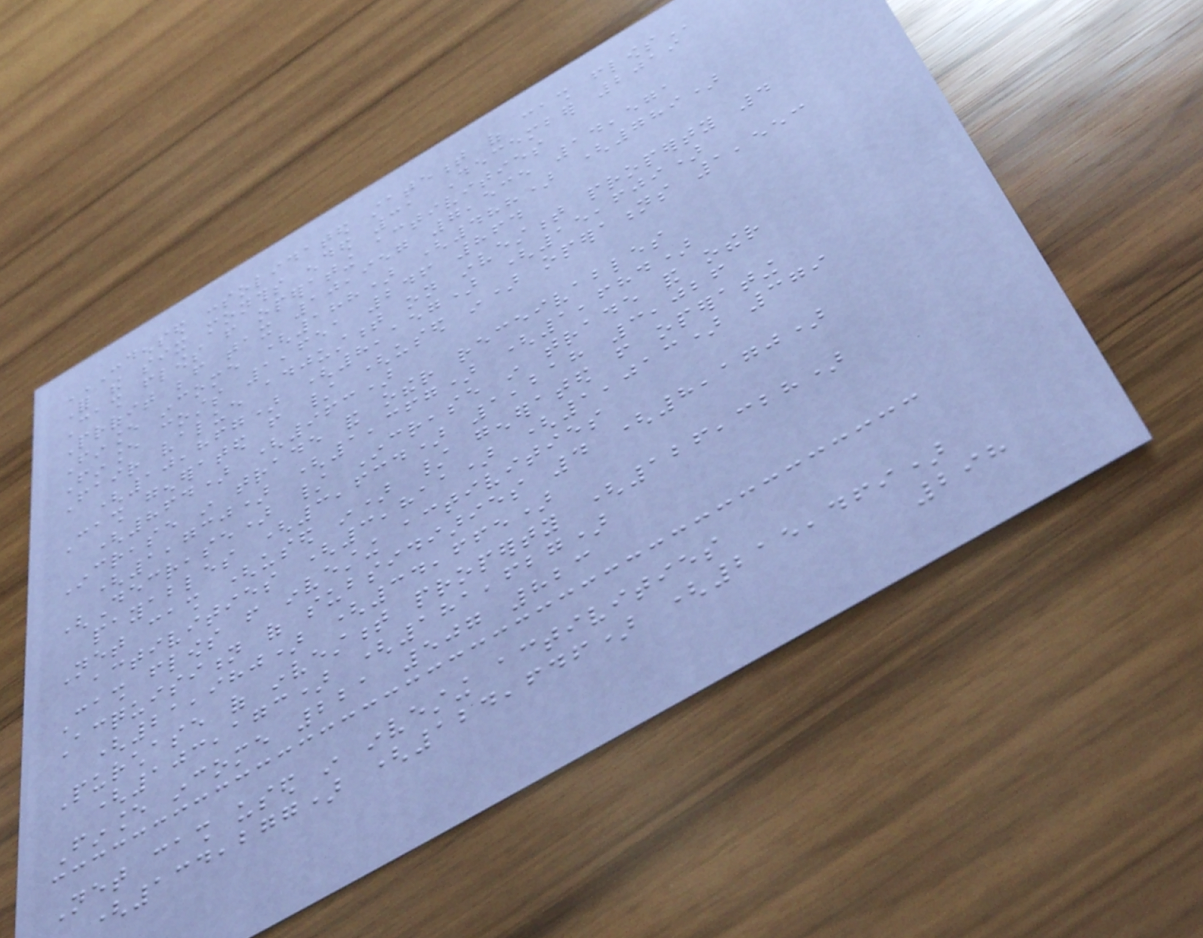CONDENSED CONSOLIDATED STATEMENT OF CASH FLOWS
For the six months ended 31 December 2019
Cash flows from operating activities
Profit before tax 10,957 7,535 14,571
Finance income (188) (488) (789)
Finance costs 1,651 246 864
Fair value adjustment on investment property 4
(10,867) (8,157) (15,609)
Cash generated from / (used in) operations 1,553
(864) (963)
Increase in trade and other receivables
(1,730) (1,367) (1,684)
(Decrease) / Increase in trade and other
payables (3,634) 1,218 3,026
Net cash (used in) / generated from operating
activities (3,811) (1,013) 379
Cash flows from investing activities
Acquisition of subsidiaries 4 (8,170)
(21,980) (34,665)
Purchase of investment property (126,328)
(103,173) (181,627)
Finance income 221 507 823
Net cash used in investing activities
(134,277) (124,646) (215,469)
298
